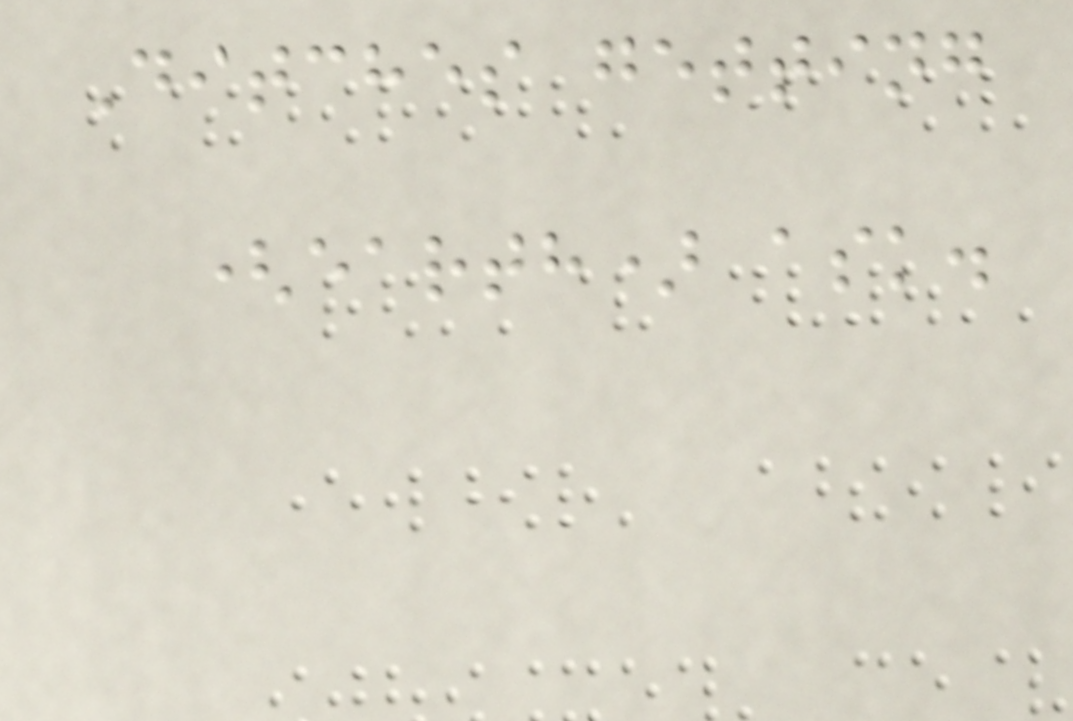Ditches getting
(earth) ask.
